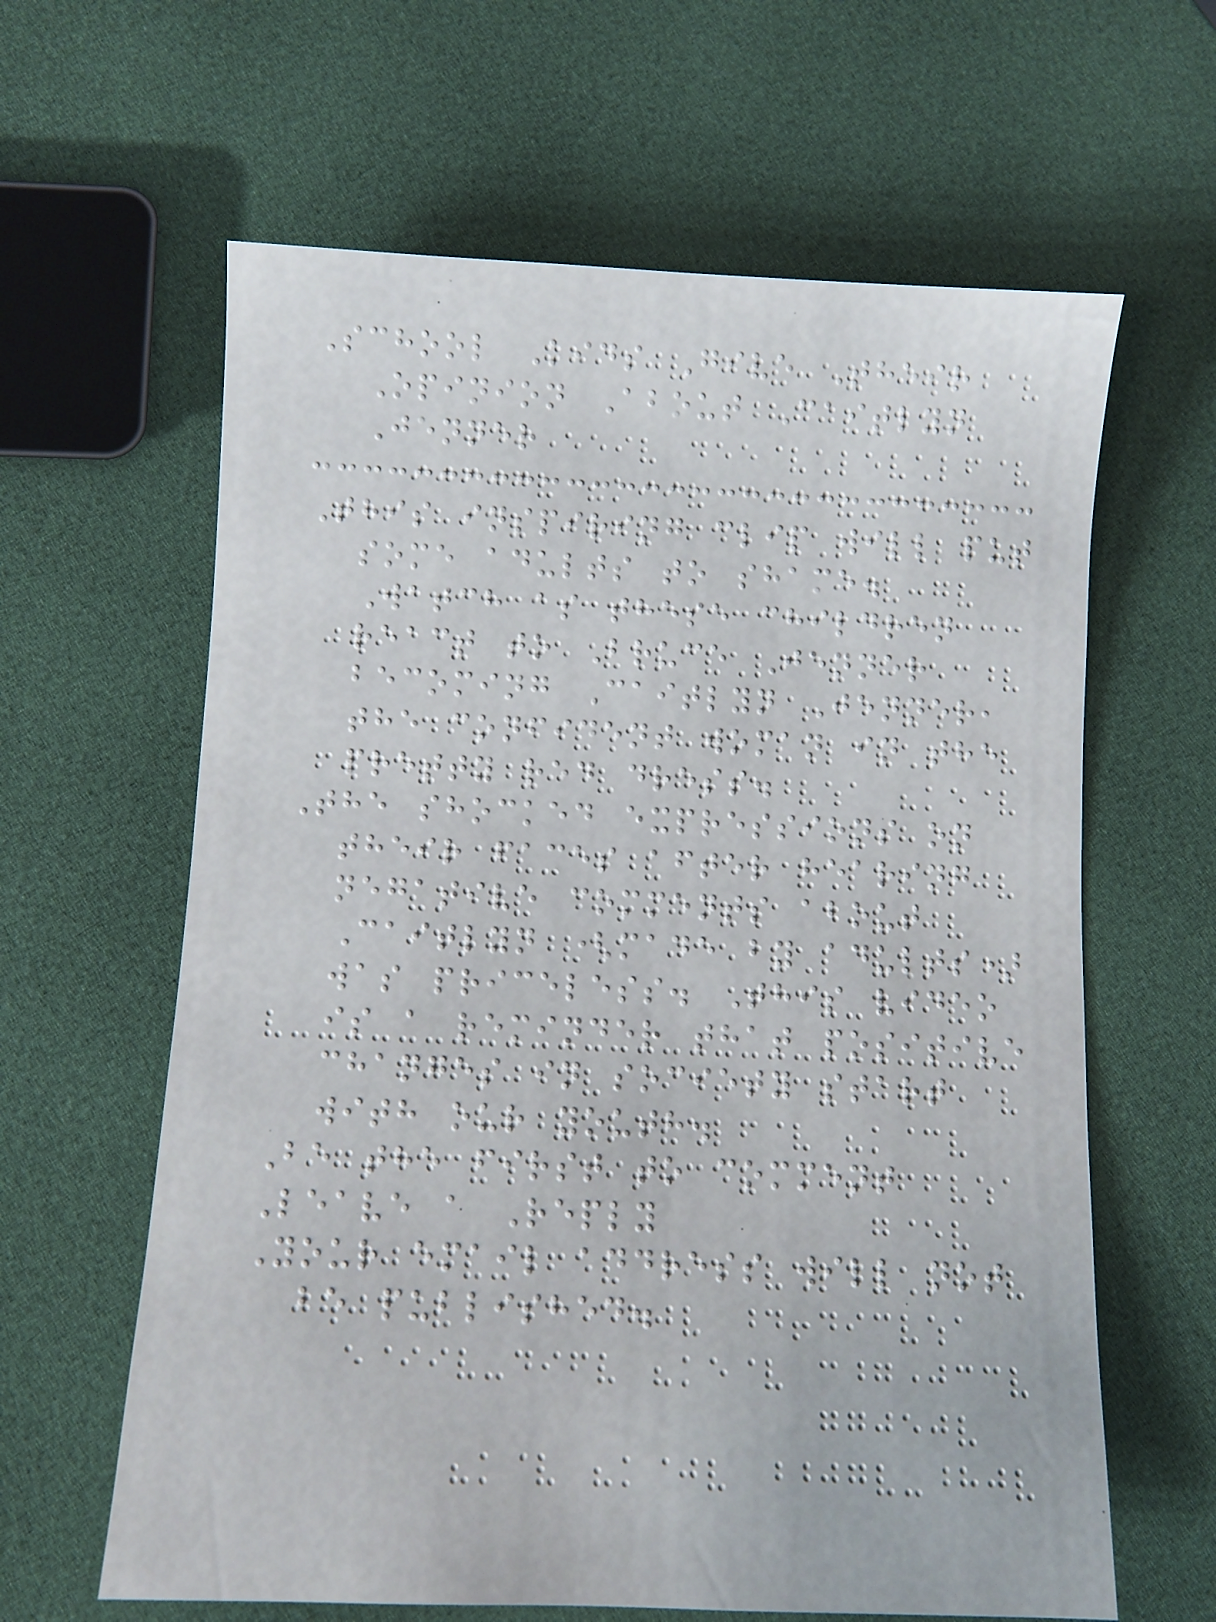School Kids Give Their
Opinion About Caitlyn
Jenner
This inspiring clip will put
some adults to shame.
Watch as these children
react to Bruce Jenner
becoming Caitlyn Jenner,
the confident woman in the
pretty red dress.
The shocked expressions on
their faces after hearing
negative comments about
Caitlyn (made by adults)
was priceless. This video
is a reminder that positive
changes in society start
with our youth.
Be the first to comment
Leave a Reply
Your email address will not
be published.
